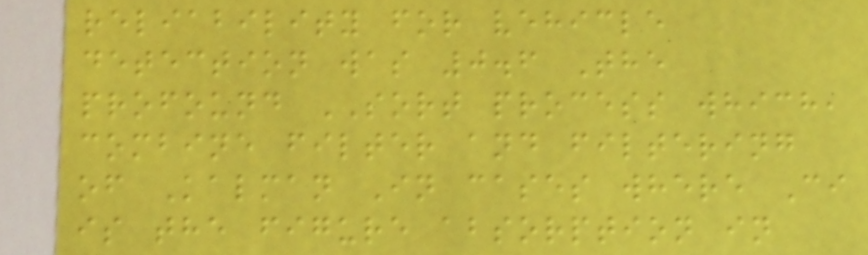reliability for vehicle
detection was 0.6 The
profound SORT process which,
combine filter and filtering
of Kalman In cases where Ci
is the figure absorption in
